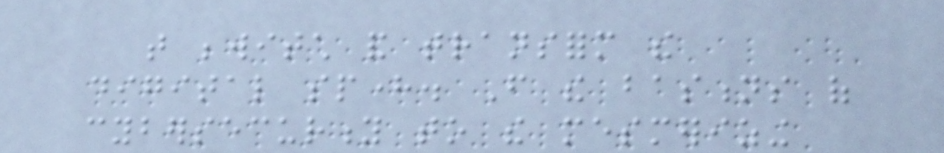that bewitch and transform the
digital sphere. From the bastions of
cybersecurity to the mesmerizing
